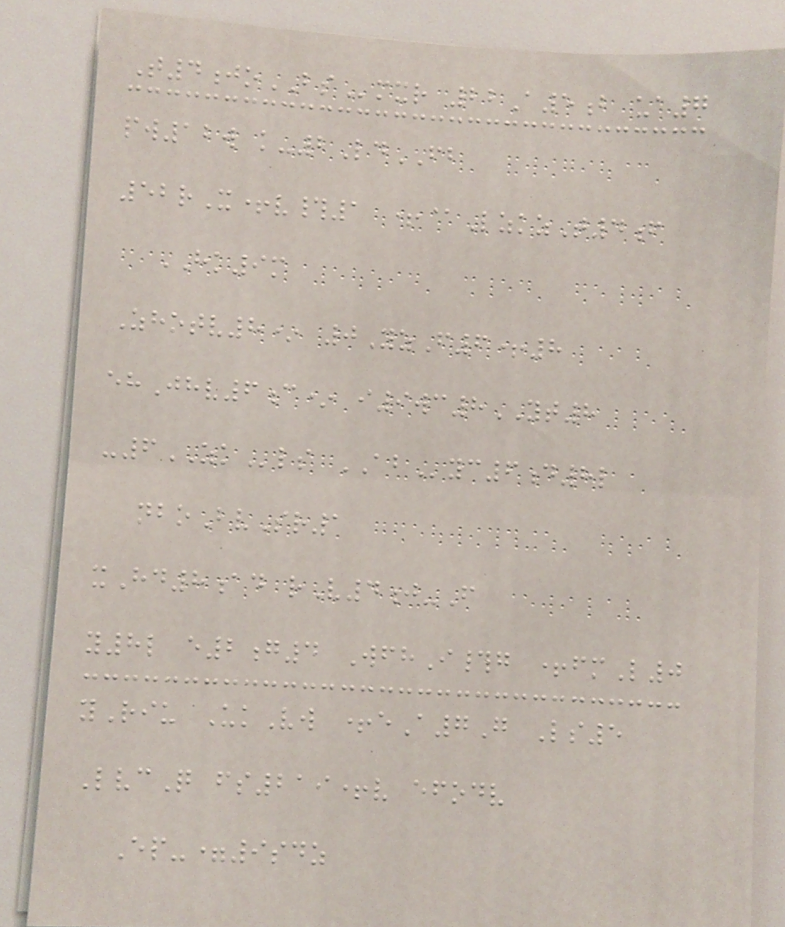T4joBSmxr 22A5b ua7
pw12w k-2LdFB
52rX+v#1 +@LzkzT4f
HK9m
Zhotv8* 0YzF6+8
ehJhv6c* i9wc8YT8
-6ZKls AByc6d8l
nboBvSr1
xHd8ad rV4j-F
y8l e2g4 WfhI#g +fmL0
yRiu UkVw +eA7G Ls5
LvcQ fs219+v efodv
Ep-=9sdz
